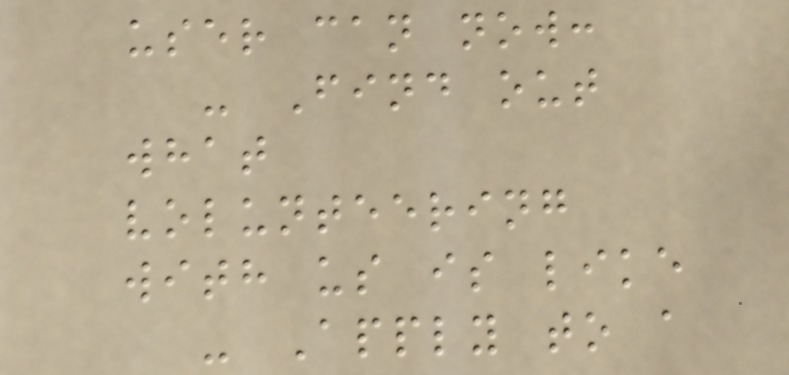user can now:
- Find out
what
volunteering
with us is like
- Apply to a
